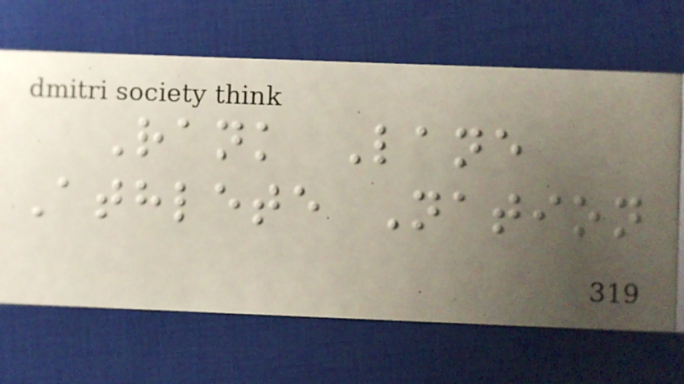Rank Lane
Athlete Nation
